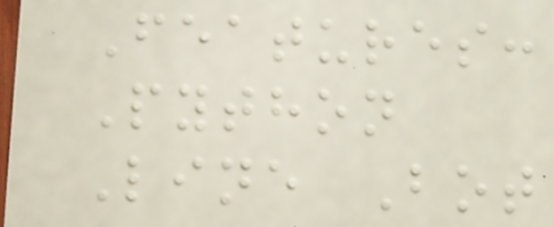Features:
Python
Line Bot
